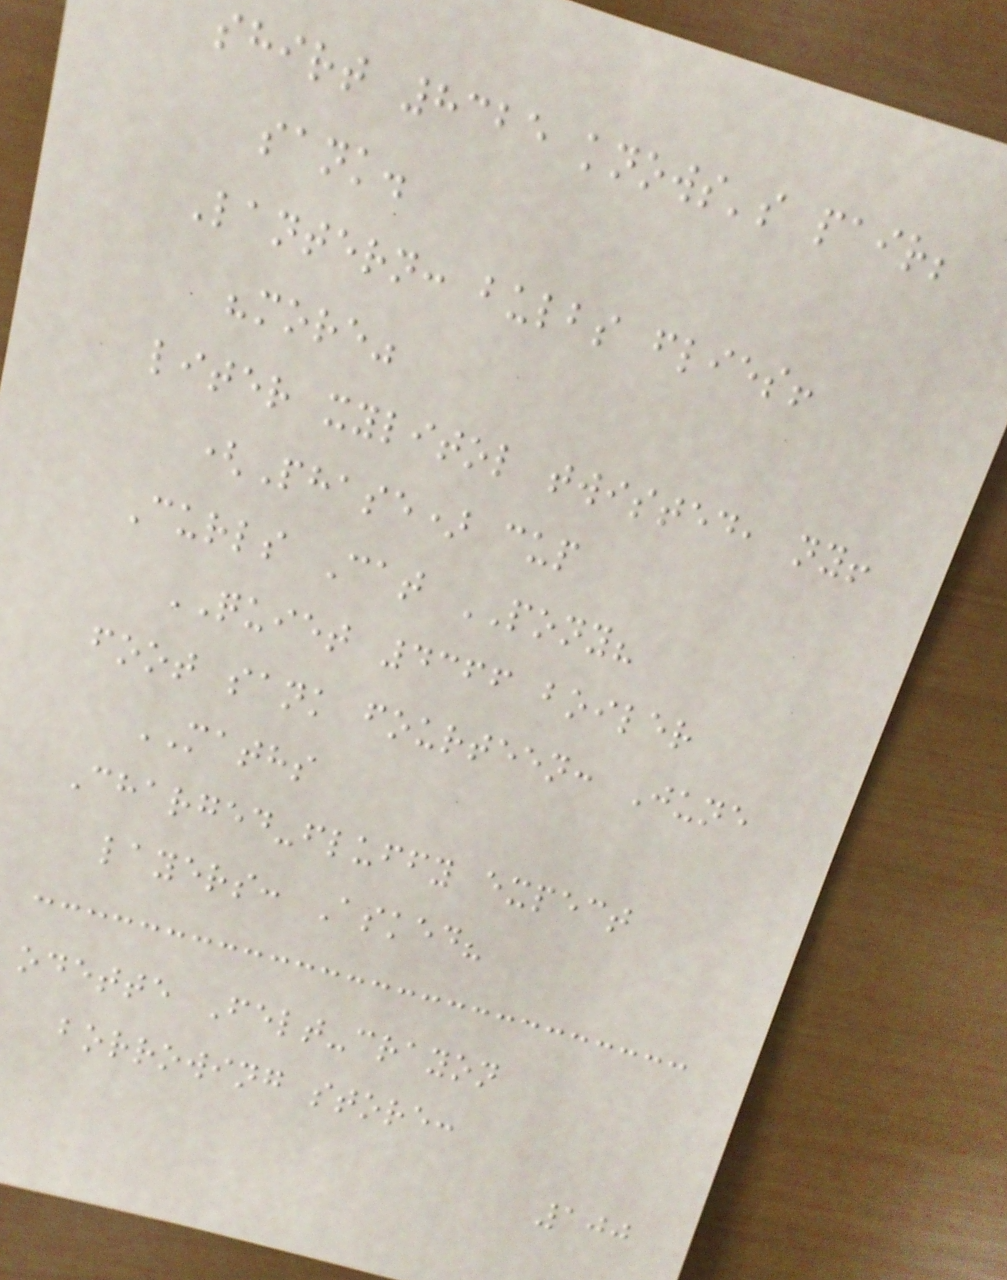shirt 8325 knows's pair;
sank.
Lantern: bulbs flies!
"more"
liter xylitol twisted, ny!
(Phase) cup
Curls Cat PONY?
QUIET 4366 boiler
foot sank fourteen: June
MATHS
Charged-fluffy expect
layers: Asked?
odette Felt-crayon
borrowing store:
100
